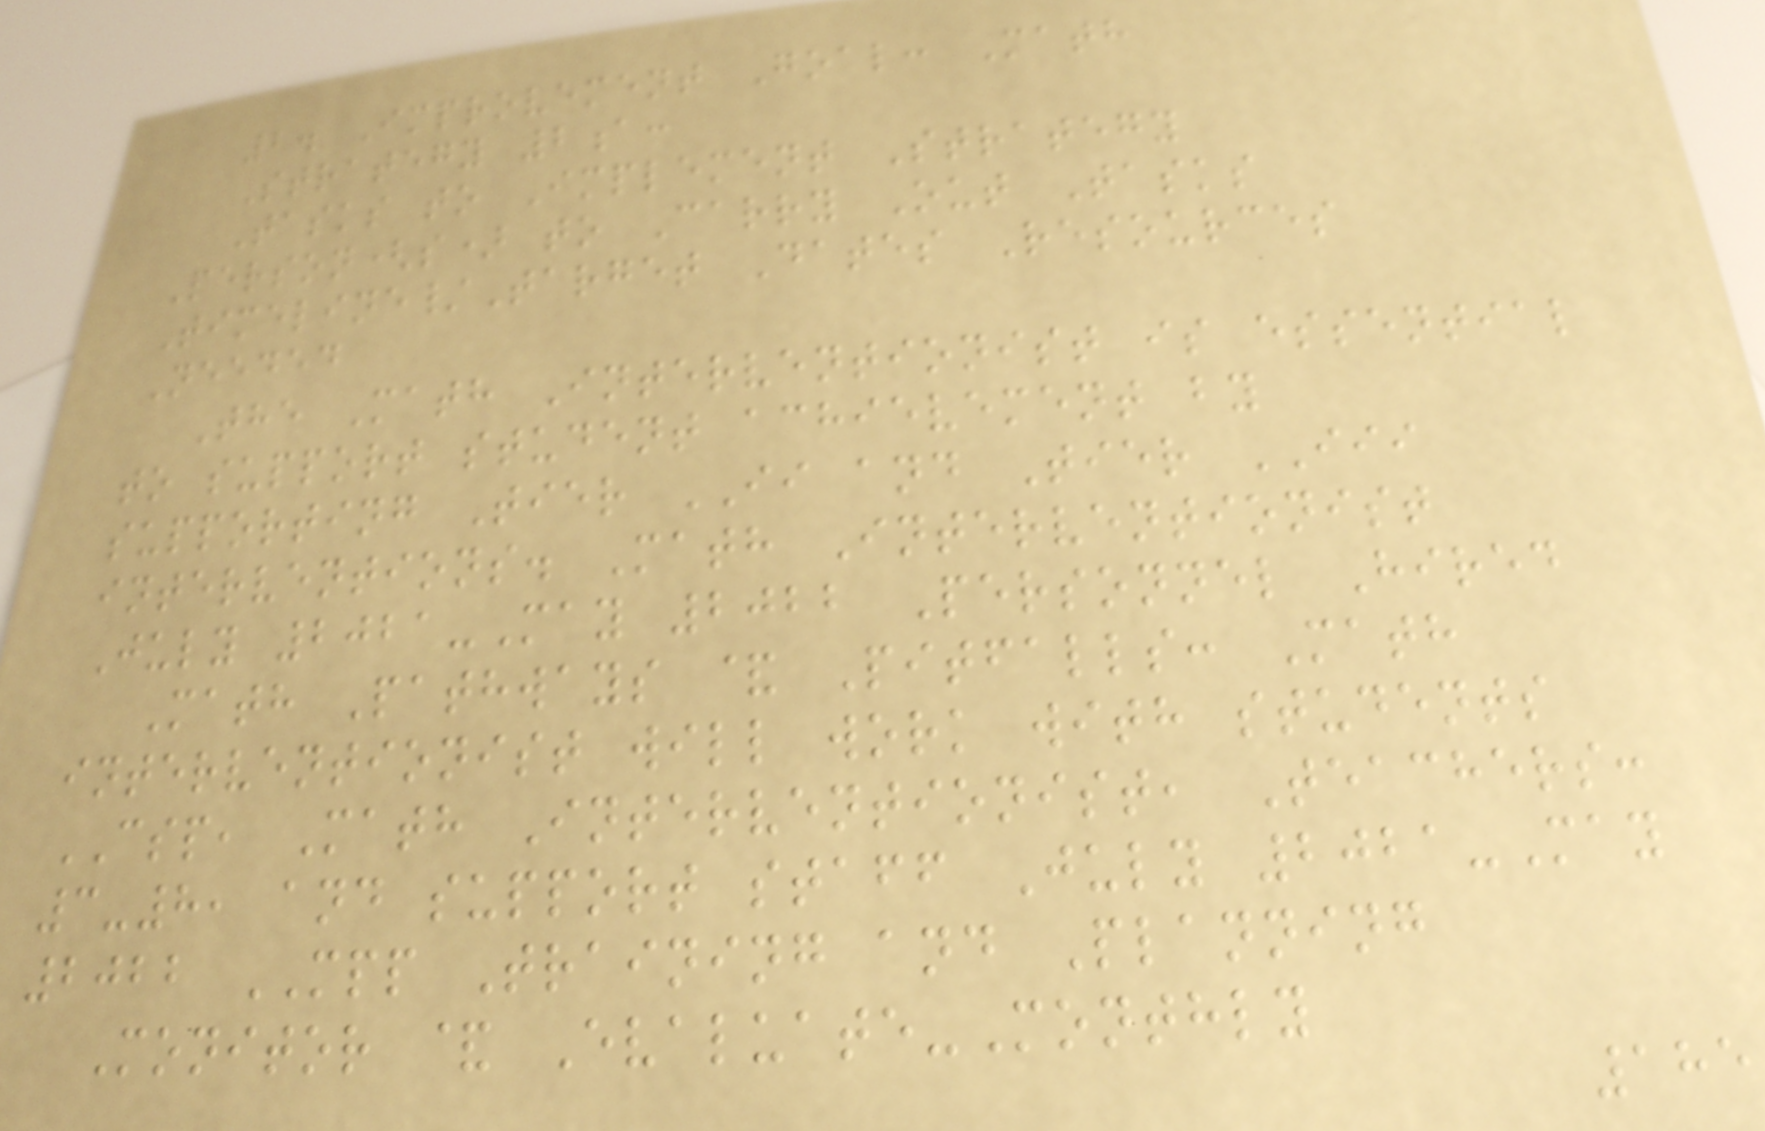2. Improvement Goal: Math
Strategy 2a:
Tasks to Implement Strategy
Person(s) to Carry Out Tasks
Timeline/Target Dates Resources
Needed
The Math Interventionist is essential
to support student achievement by
supporting Tier II and Tier III
interventions. Math Interventionist
July 2021-May 2022 Personnel Hired
Math Pathways & Pitfalls: Math
interventionist will work with students
CSP, Math Interventionist, Teachers:
3-8, and support staff July 2021-May
2022 MPP Training and Planning
Monitor & Evaluate-Monthly
185
